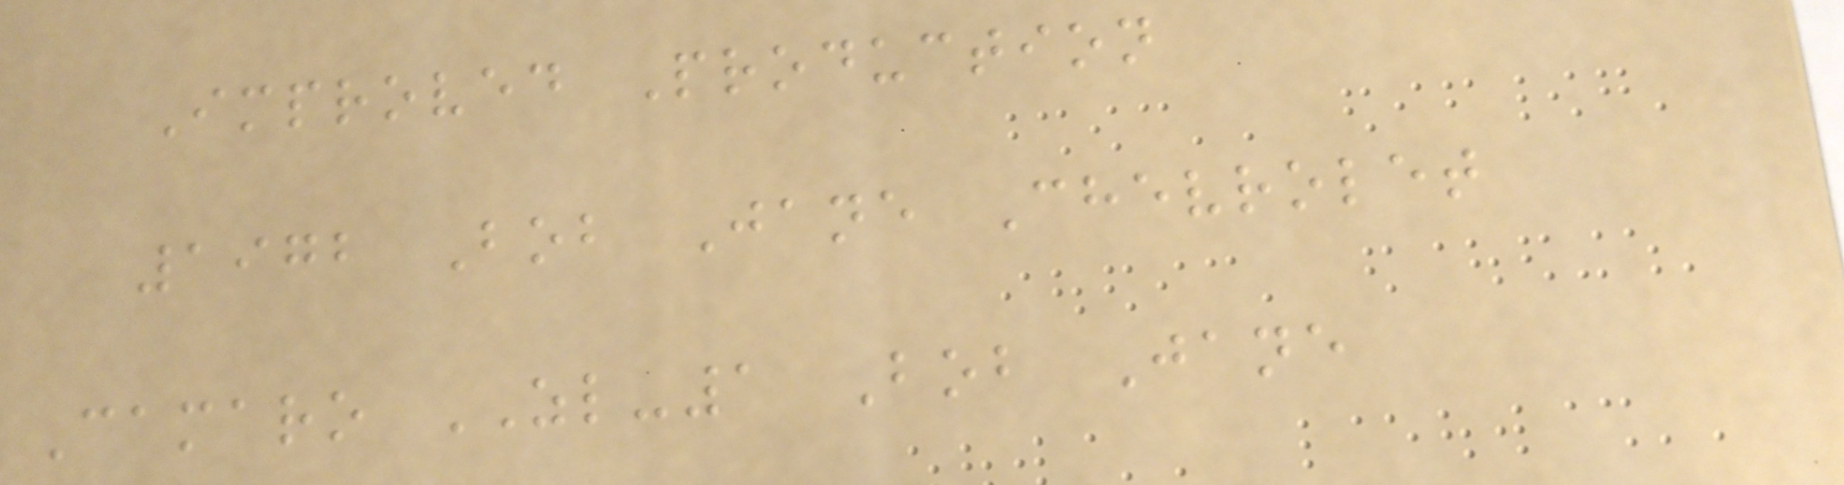Improved Production
1972 Bob Jane Chevrolet
Camaro ZL-1 Bob Jane
